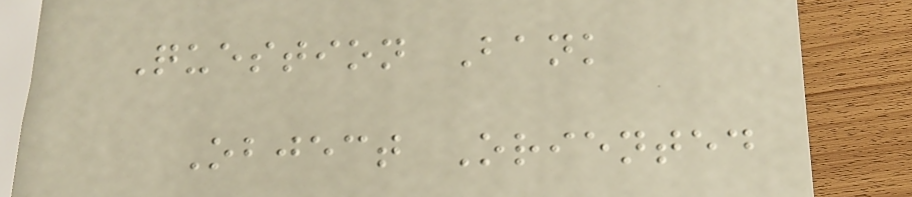Question Bank
Object Oriented
